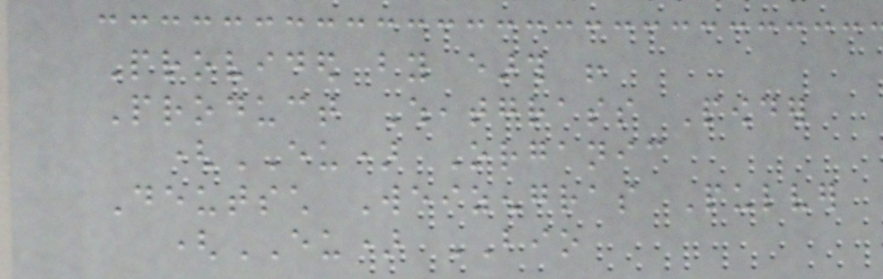Provided by earth !
Product Wheatgrass Powder
(EU) Organic
Deutsch Weizengras Pulver
(EU) BIO
